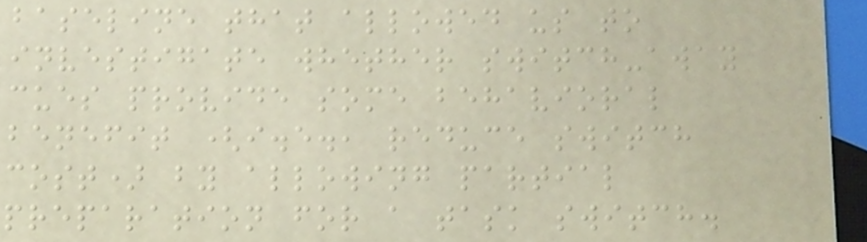baseline that allowed us to
investigate whether switch-away
cues provide some behavioral
benefit (i.e., reduce switch
cost) by allowing partial
preparation for a task switch.
